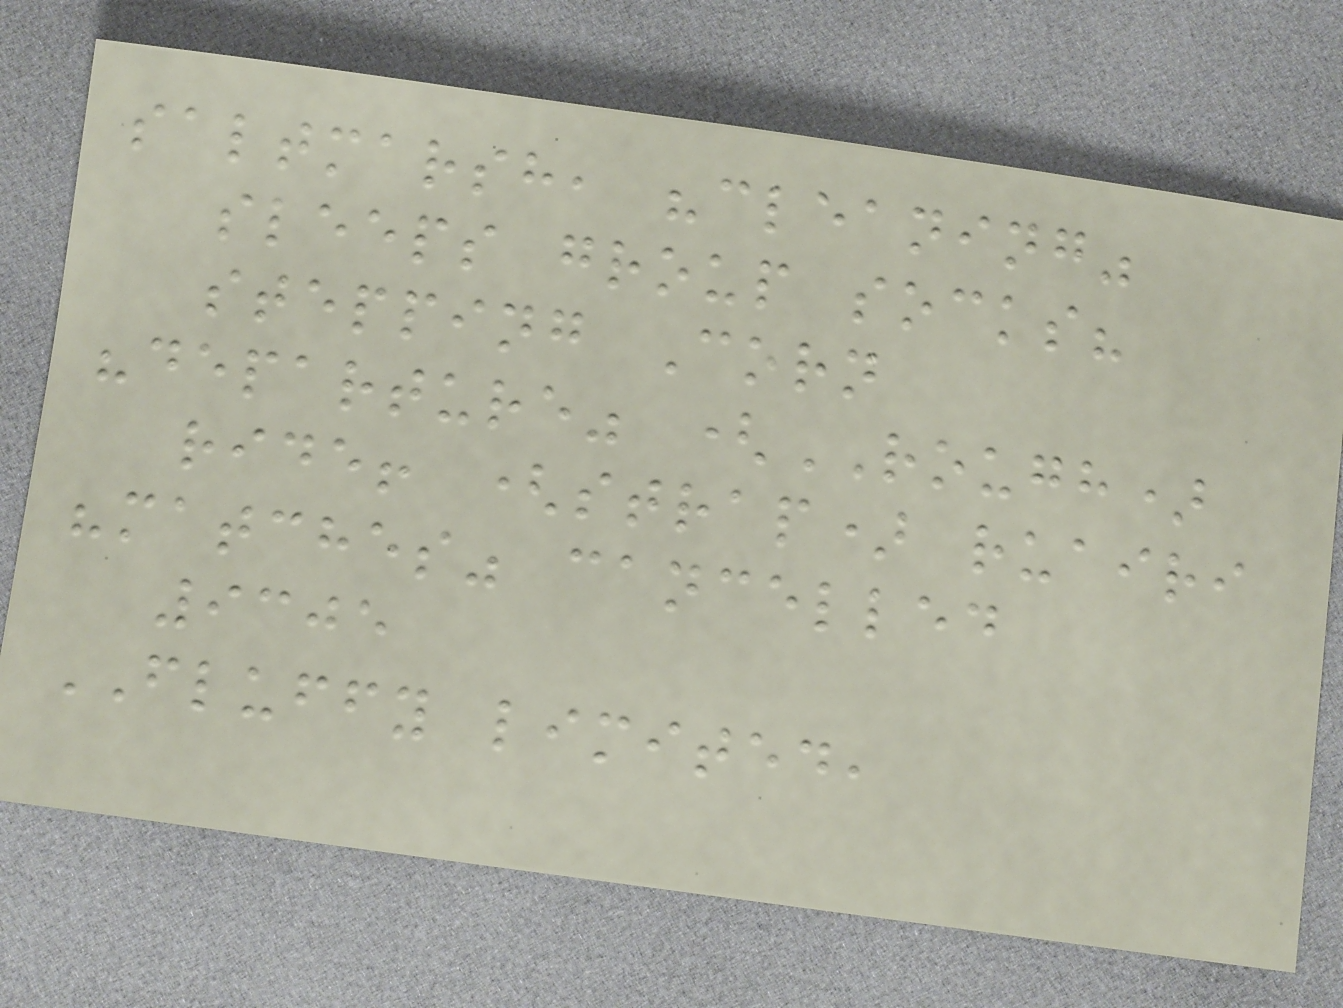saltmarsh, "cleaning"
sleeps group socks?
stepping Corn
"departure" (ROUGH)
ride! (strap) ruairi
"matches" cancelled
9305
FLUFFY limited,
